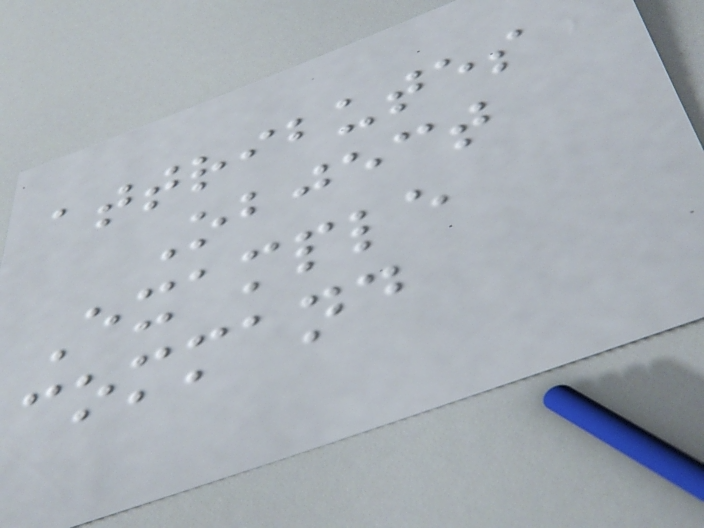attributes
Object
Example
command
